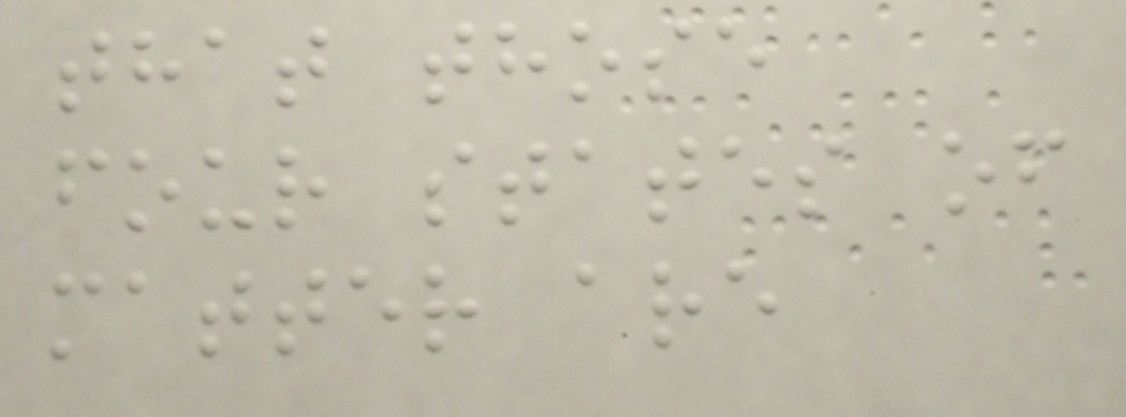that those
four states of
matter are
